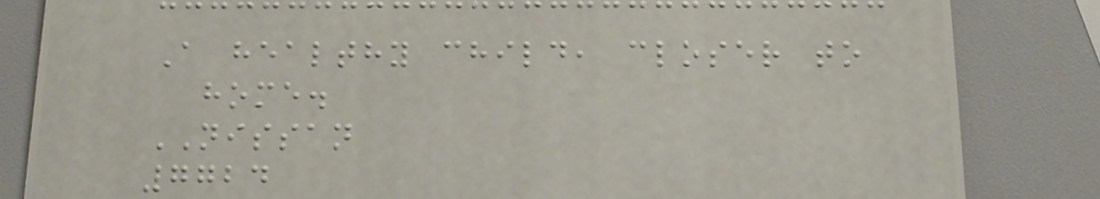A healthy child, closer to
home.
NISSAN
7724
